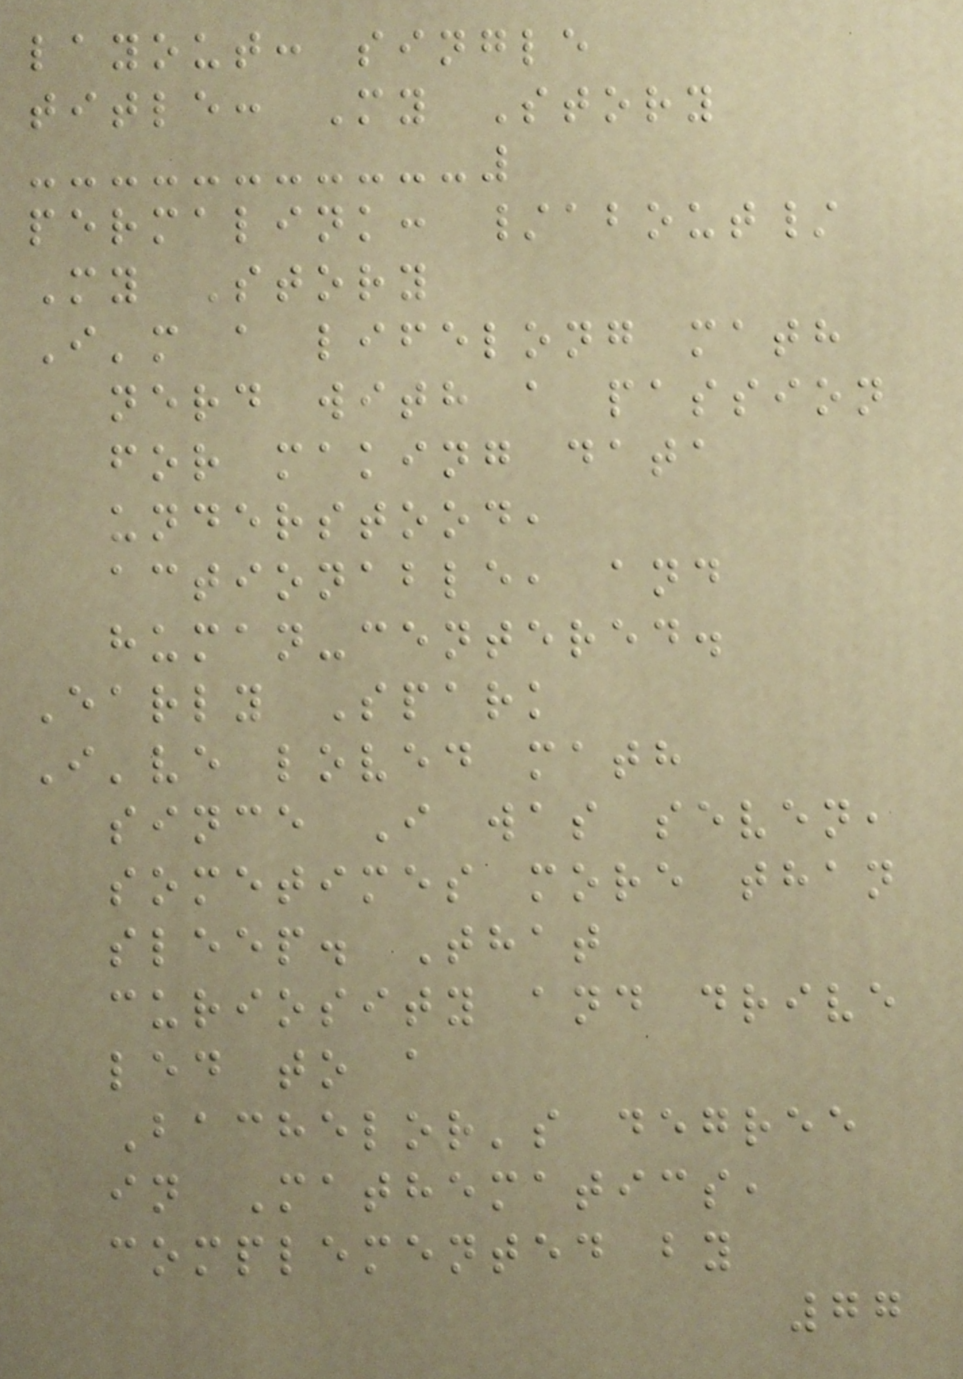layout: single
title: My Story
permalink: /about/
My Story
I'm a lifelong math
nerd with a passion
for making data
understood,
actionable, and
human-centered.
Early Spark
I've loved math
since I was seven,
sometimes more than
sleep. That
curiosity and drive
led to a
Bachelor's degree
in Mathematics,
complemented by
77
